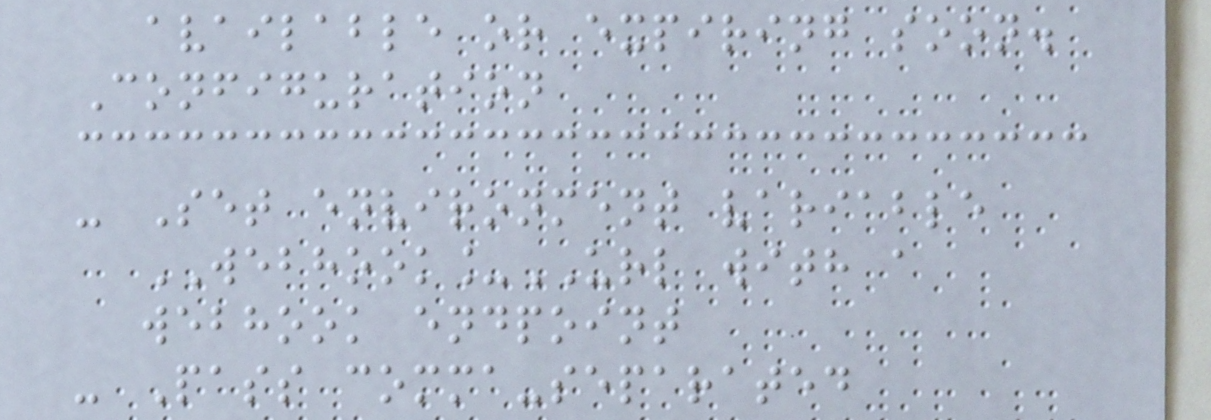available or expiring soon.
Configuration
- Set environment variable
WEBHOOK_URL with a
webhook endpoint
- Pass comma-separated
